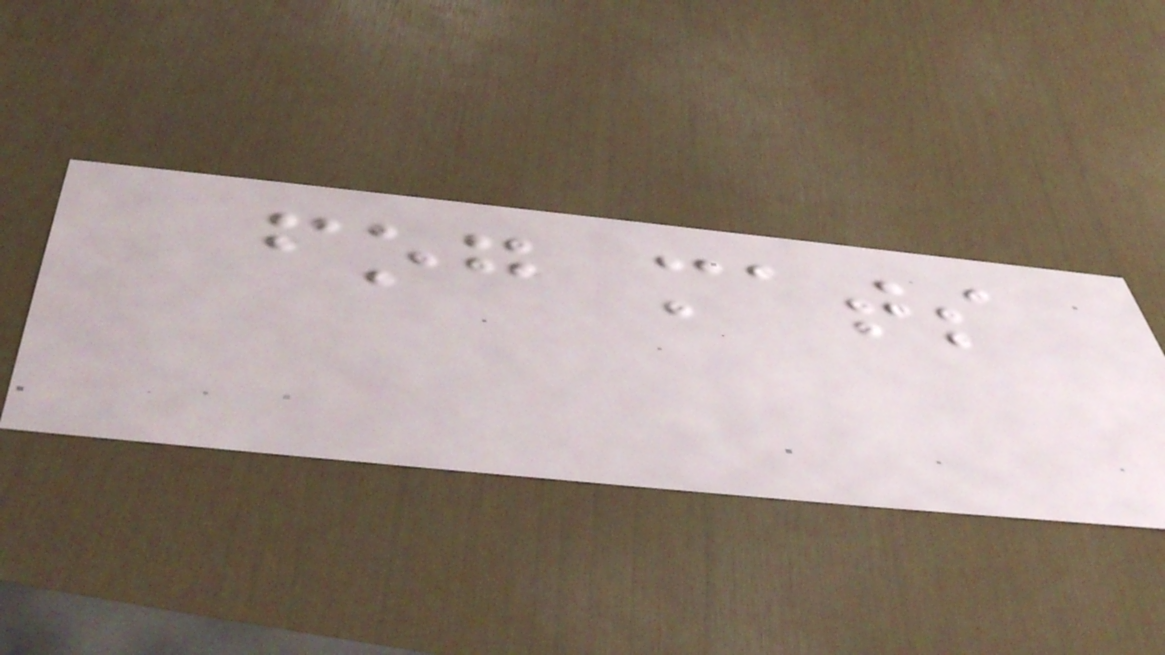fog mats
